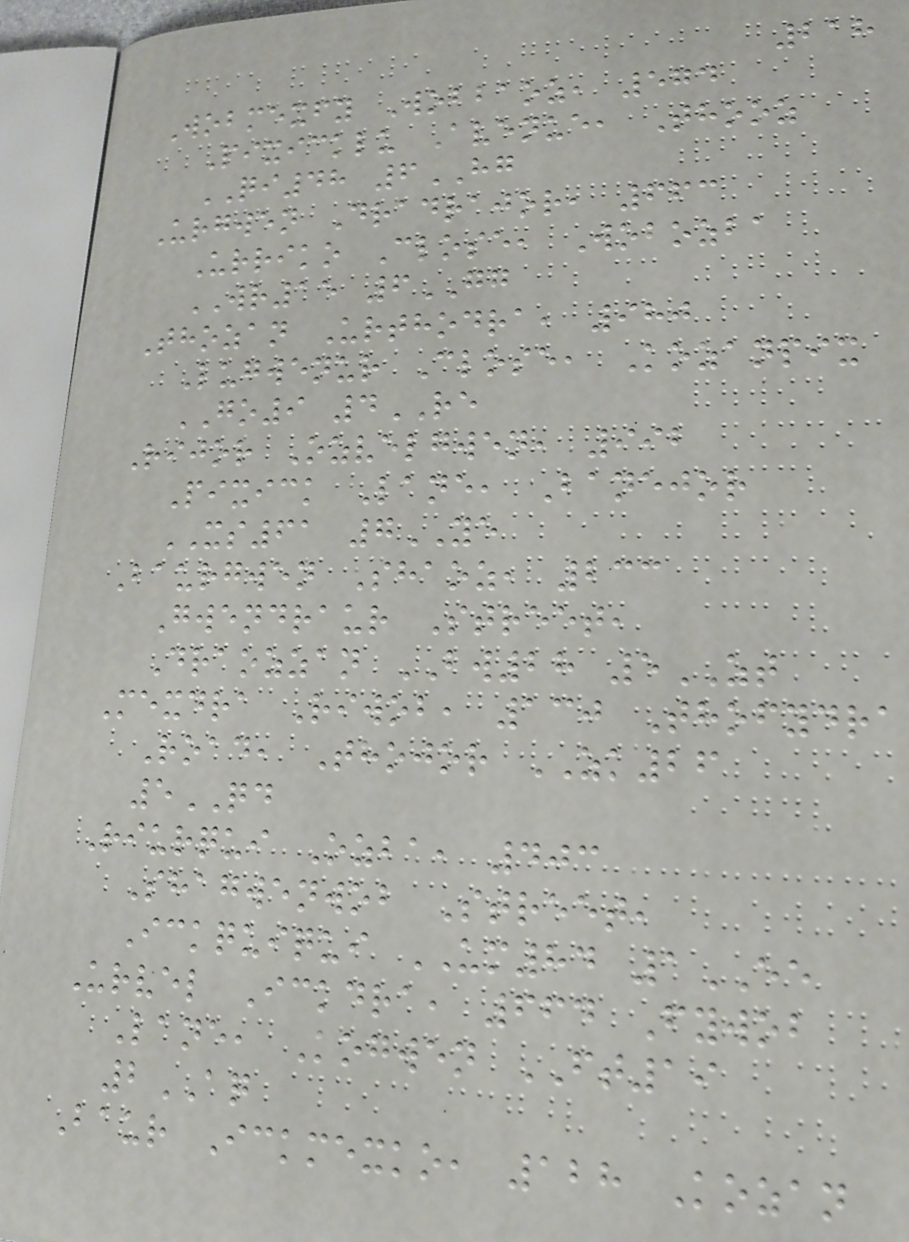218
Wobmexfy Wobbaoz, 574
Pixicklu Avenue, Thooz
QI48 6HG
Urgwen Dradrajor, 663
Urriko Close, Wobozba
WR15 6GG
Thozan Urthodra, 980
Lugwenur Close, Kozanpix
GO9 4RE
Rijor Ozvelgwen, 992
Pixick Lane, Banejor
XS61 7YE
Baurgwen Shaoz, 233
Gwendraur Street,
Draozzan BW28 5ZT
Mexdra Riwob, 130 Thofydra
Road, Thojor ZK26
5QD
Riurqui Ozba, 403
Shagwenwob Street,
Ickquiqui UM84 1EE
Urvel Ickdra, 664 Fywob
Lane, Kogwen FT19
2AQ
Baur Ickmexko, 128 Kozan
